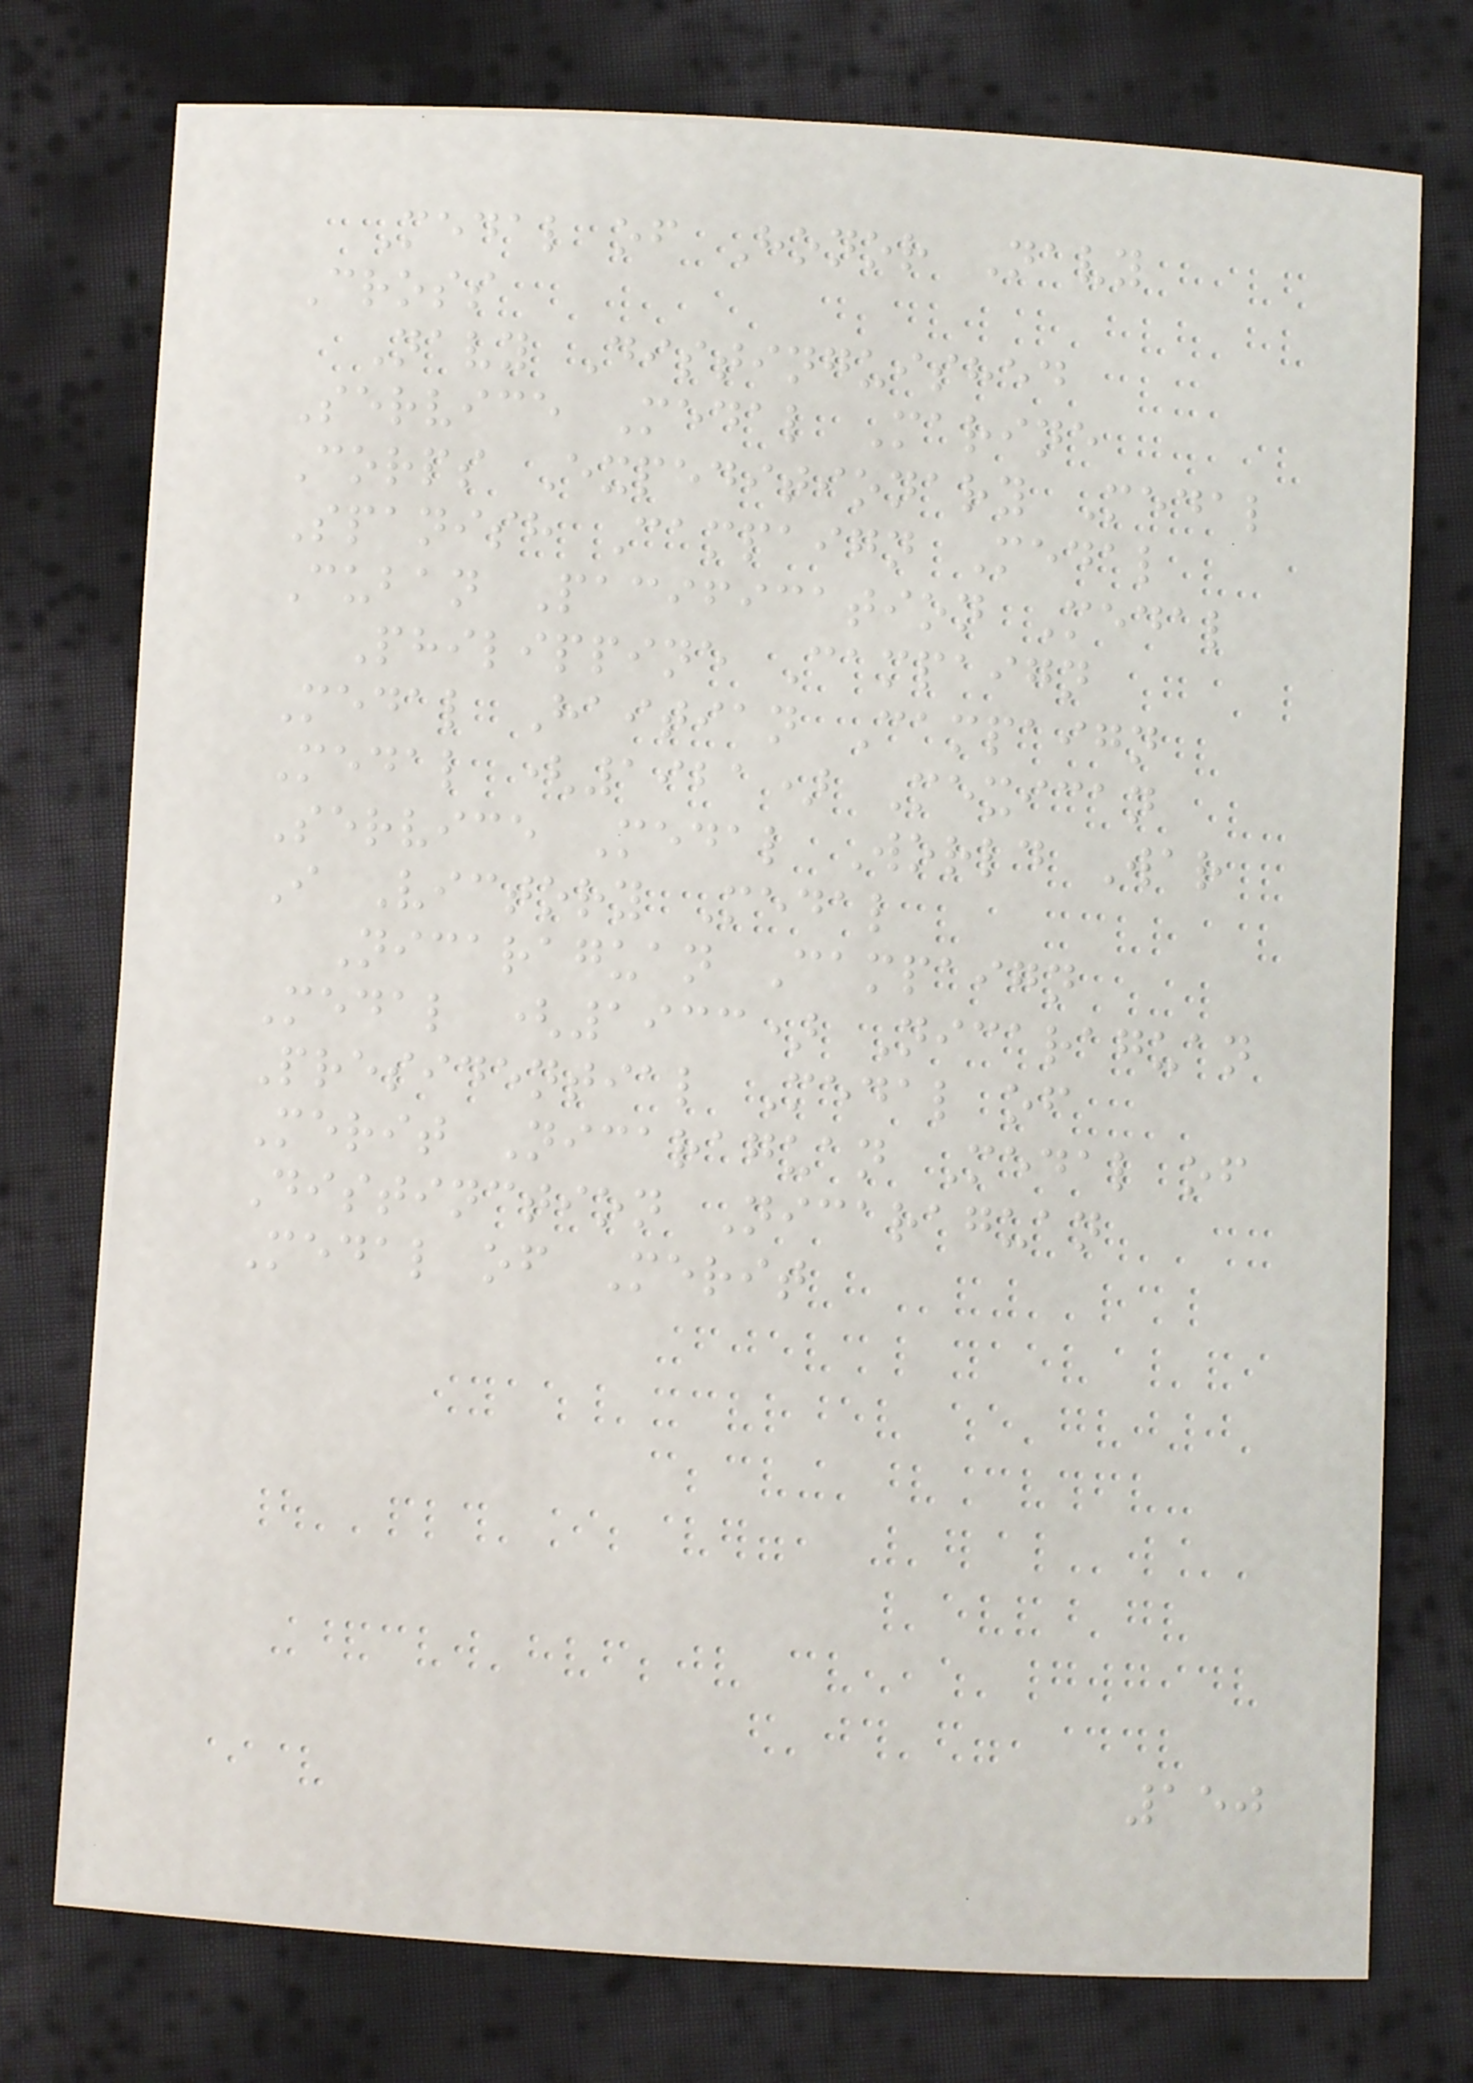Medal of Honor Navy
Cross
Navy Distinguished
Service Medal Marine
Corps Expeditionary Medal
Spanish Campaign Medal
Cuban Pacification Medal
Philippine Campaign
Medal Haitian Campaign
Medal (1921) Mexican
Service Medal World War
I Victory Medal
Nicaraguan Campaign
Medal (1933) Nicaraguan
Presidential Medal of
Merit Nicaraguan Medal of
Distinction Nicaraguan
Medal of Merit
150
